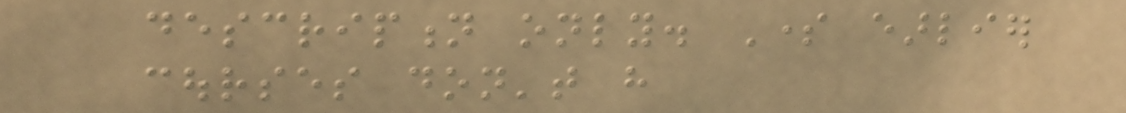description only. Some earlier
courses don't have
